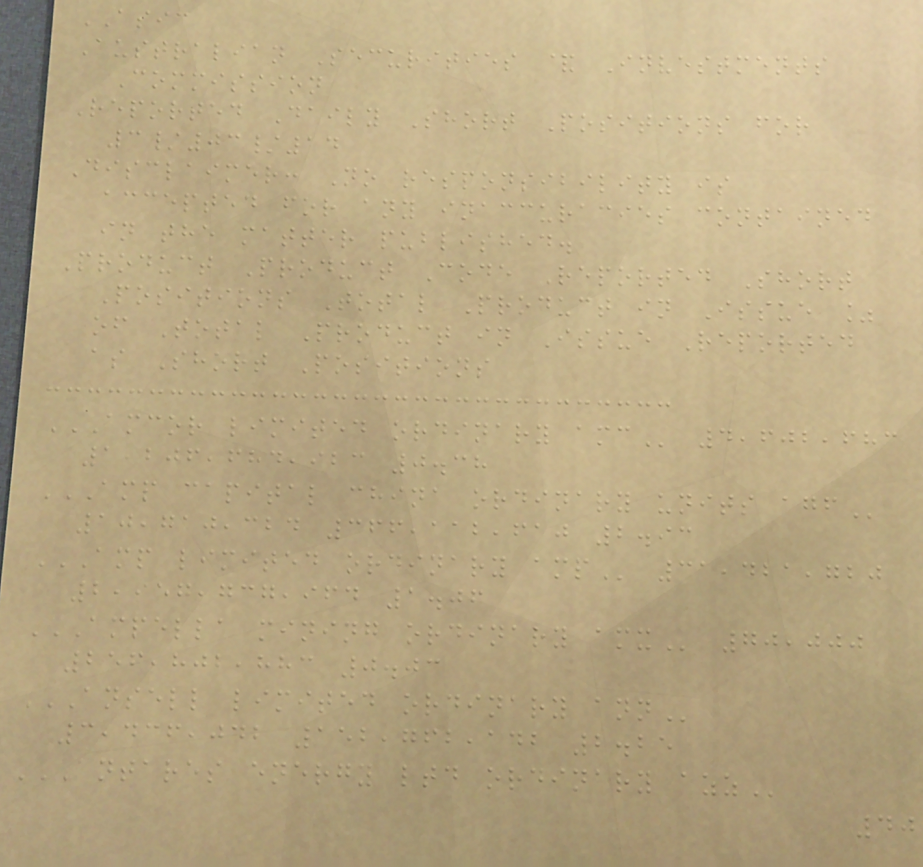ASIC
Australian Securities & Investments
Commission
Reported Daily Short Positions for
3/03/14
Disclaimer: No responsibility is
accepted for any inaccuracies contained
in the matter published.
Product Product Code Reported Short
Positions Total Product in Issue %
of Total Product in Issue Reported
as Short Positions
AMCOR LIMITED ORDINARY AMC 4,602,683
1,206,684,923 0.38
AMP CAPITAL CHINA ORDINARY UNITS AGF
10,710,324 366,112,610 2.93
AMP LIMITED ORDINARY AMP 31,421,720
2,957,737,964 1.06
AMPELLA MINING ORDINARY AMX 70,000
256,802,883 0.03
ANSELL LIMITED ORDINARY ANN
3,436,042 152,762,142 2.25
ANTARES ENERGY LTD ORDINARY AZZ
40
